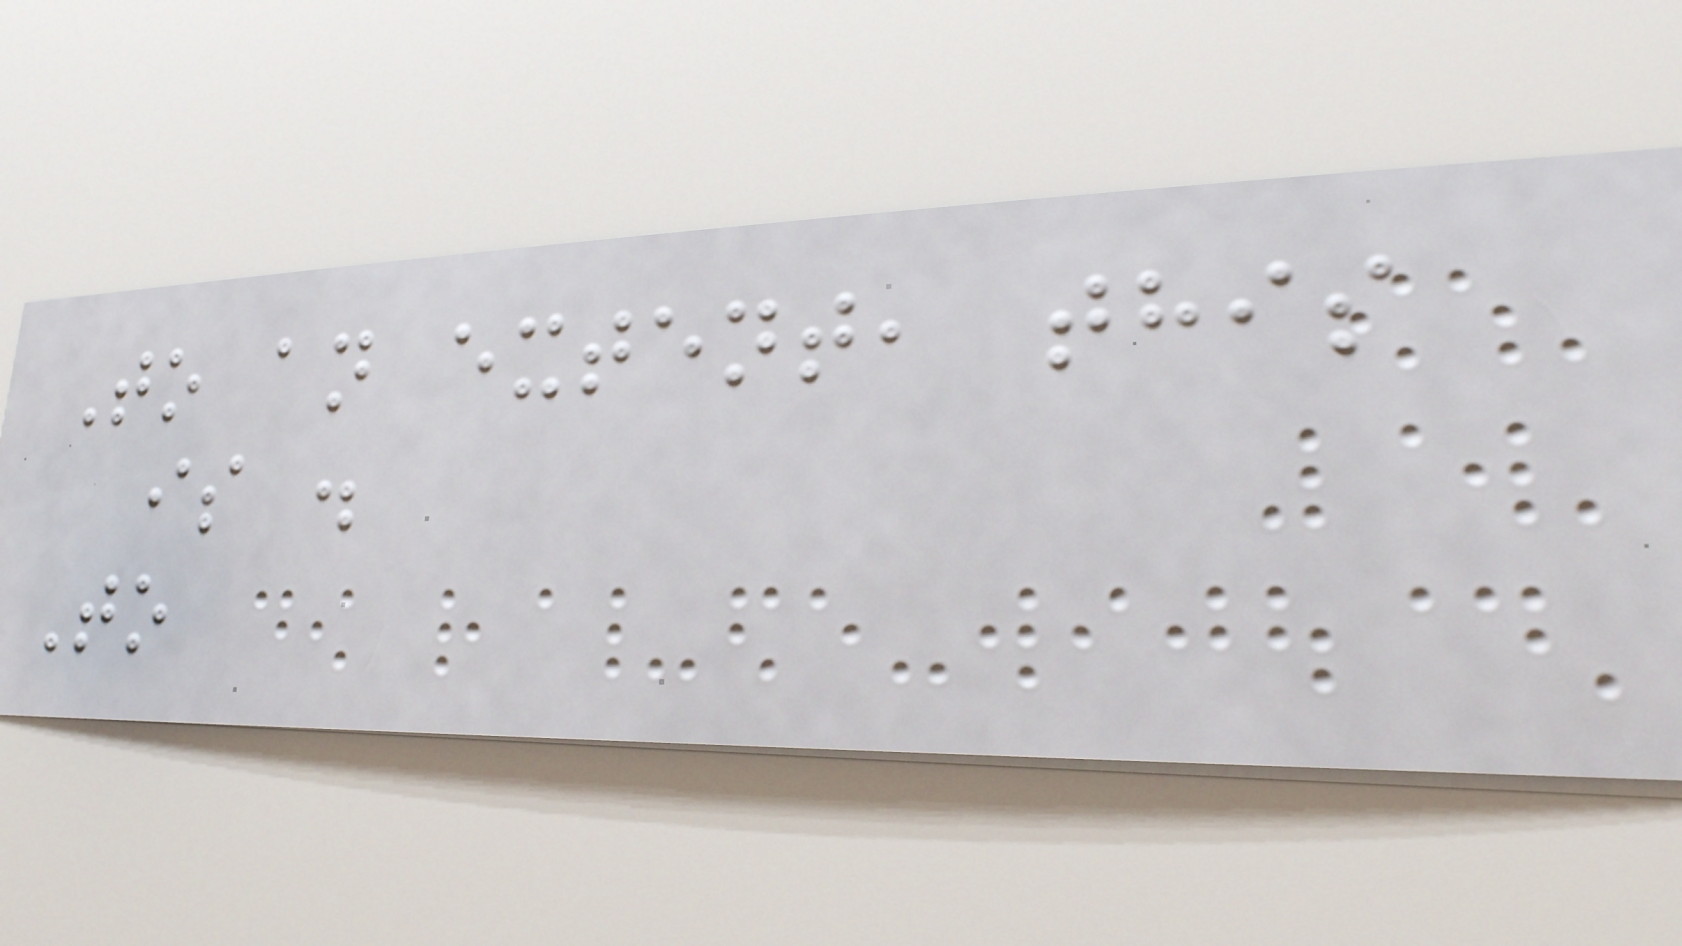To an extent, this
is .
To
